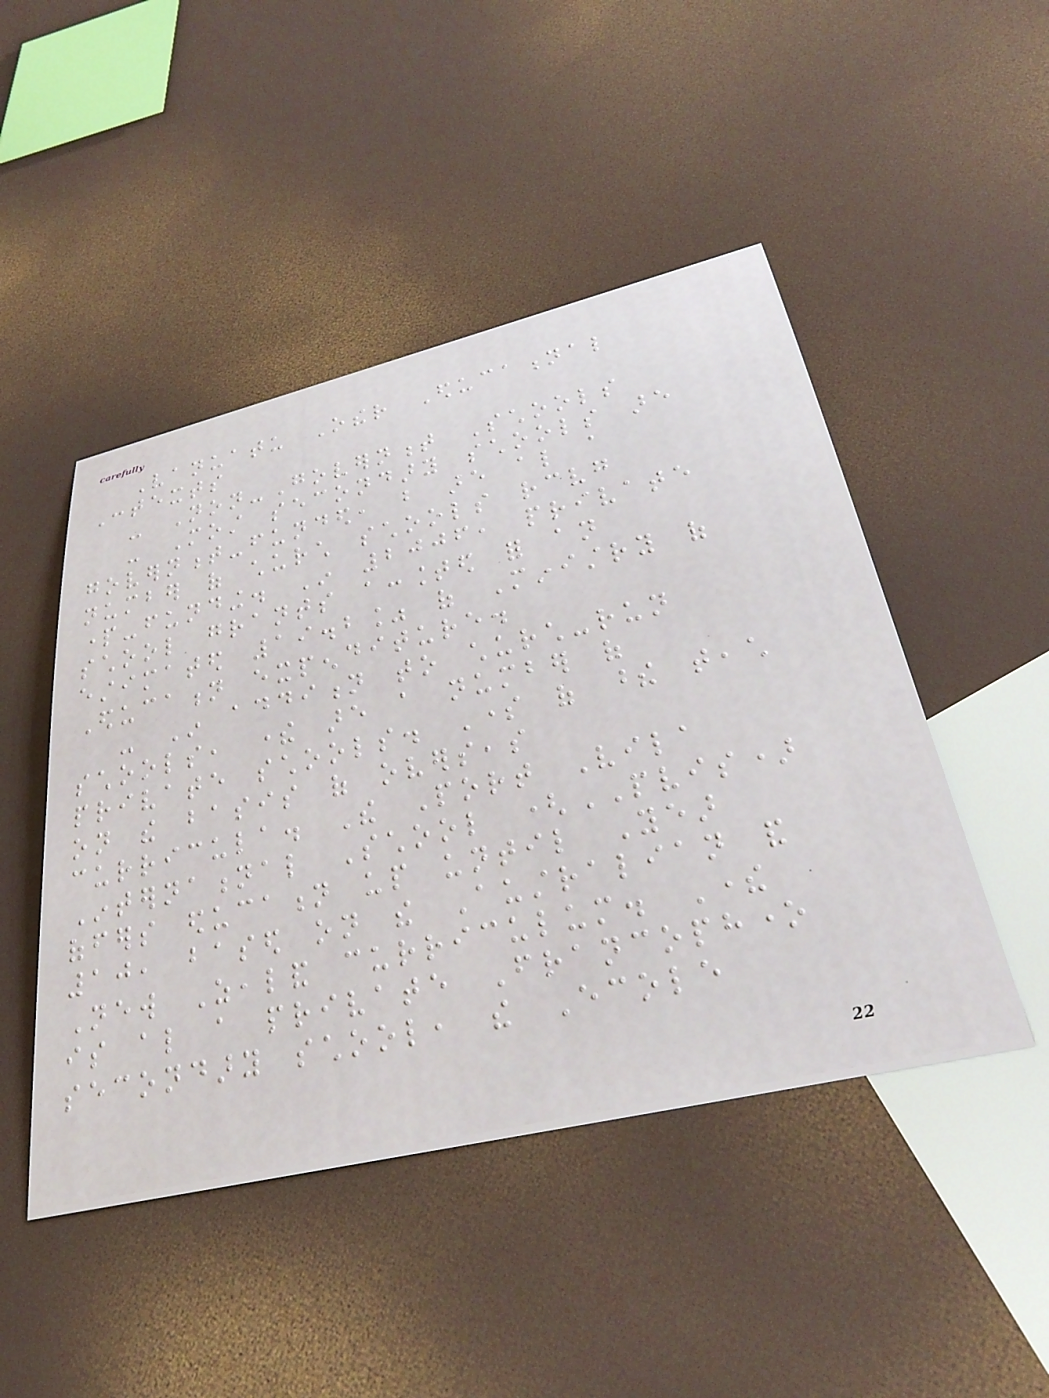Vanuatu Other Educational
Contexts
- Non-Government Schools
- Most secondary schools are
government-funded, but are also a
number of church schools receiving
part-funding. In 2006, private
school grants accounted for an
estimated 19.2% of Ministry of
Education expenditure.
- In addition to church-run
schools, there are a number of
private schools. Some of these teach
on the basis of overseas
curricula. The Port Vila
International School (PVIS)
offers education up until Year
10, based on the Australian and
New Zealand curriculum. There
is also a private Francophone
secondary school, the Ecole
